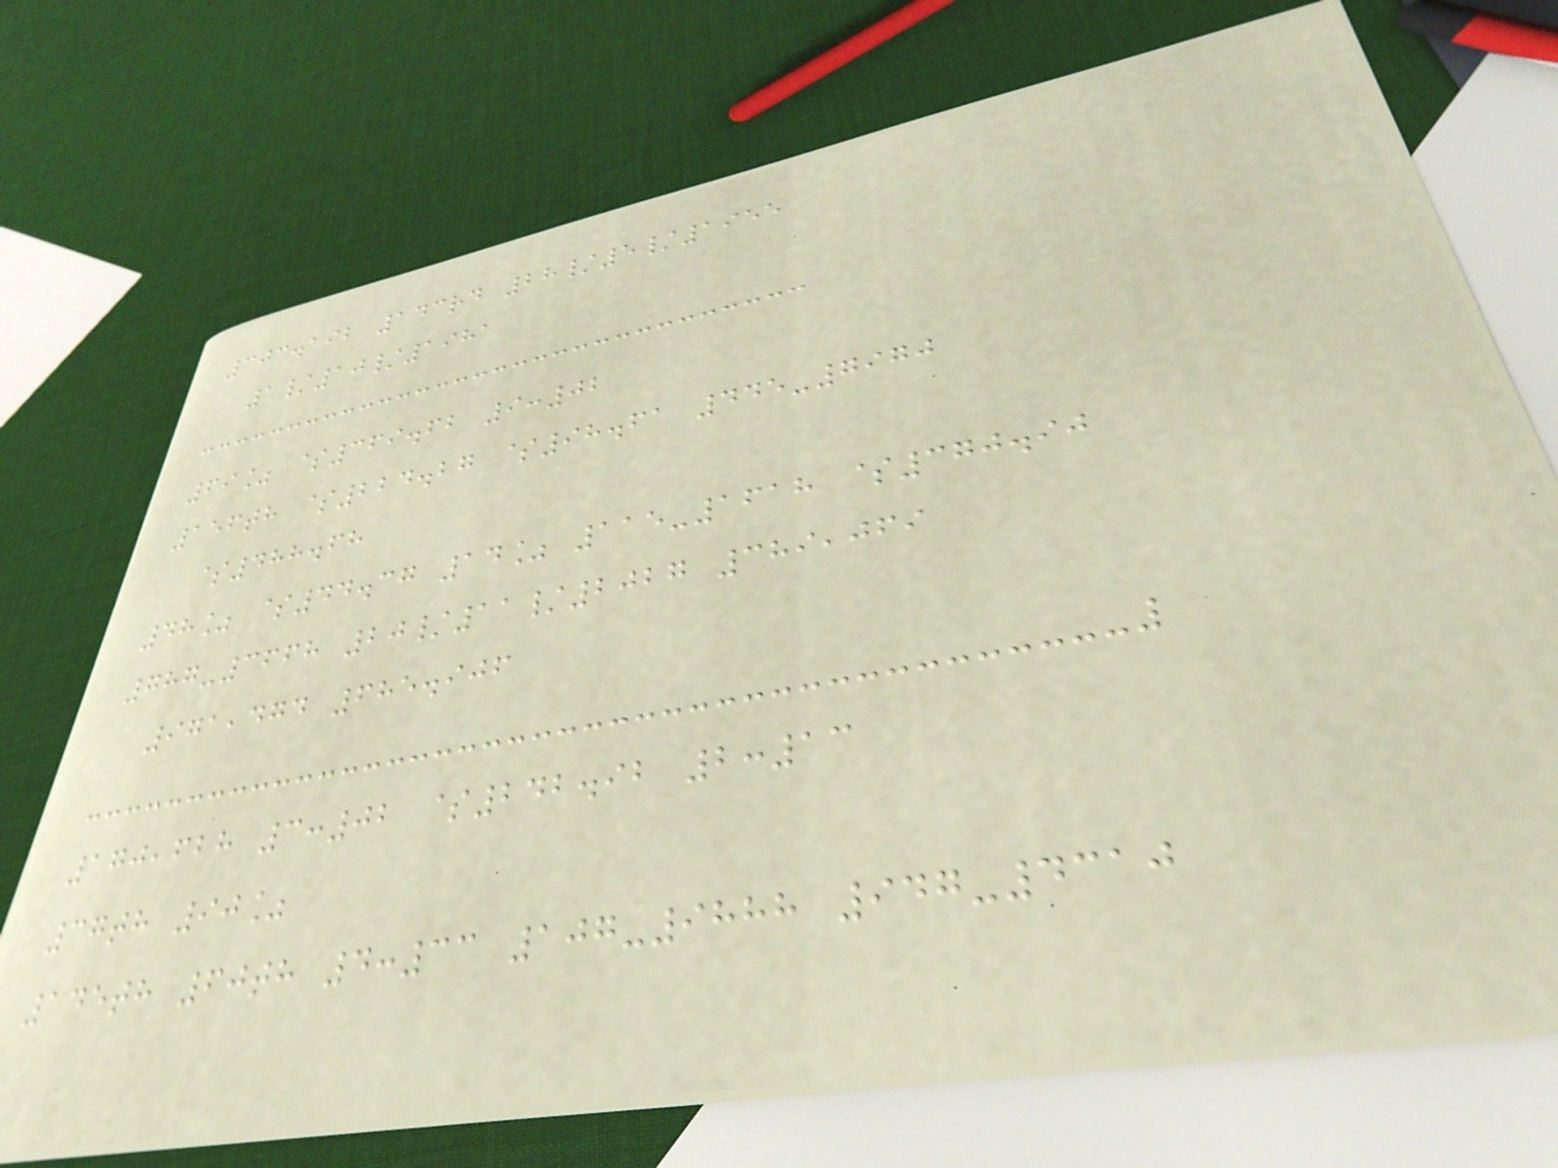303.192 143rd 28/5/1955
1/10/1981
69% $369.62 9:02
156th $224.27 $98.61 445-7970
$488.68
48% $44.37 14% 115-1618 $370.90
787-3668 20/11/2027 389,069
971,474 685.906
170,628 3:02 $242.92 2:13
37th 90%
145th 60th 4:33 107-9888 947-4310
